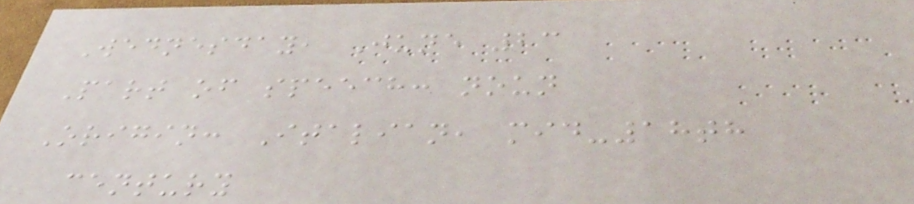Wednesday, June 23
Part of speech: noun
Origin: Italian, mid-18th
century
